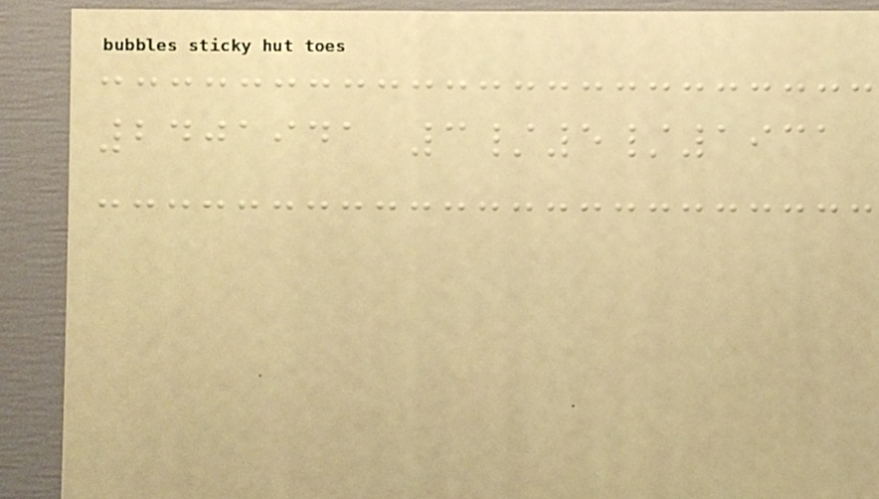2401941 3/5/1931
